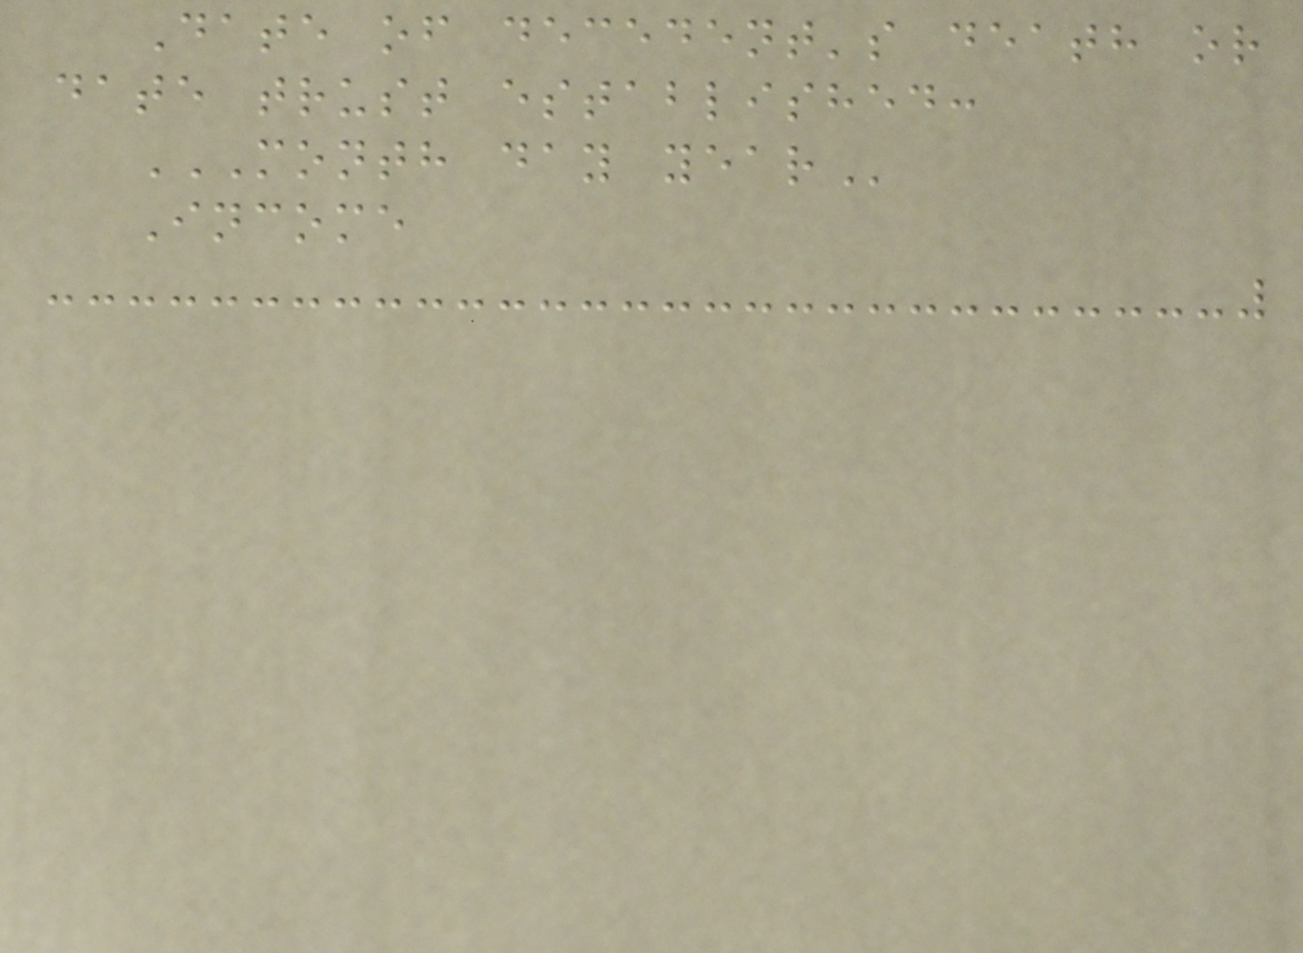Date of decedent's death or
date trust established:
MONTH DAY YEAR
Income
